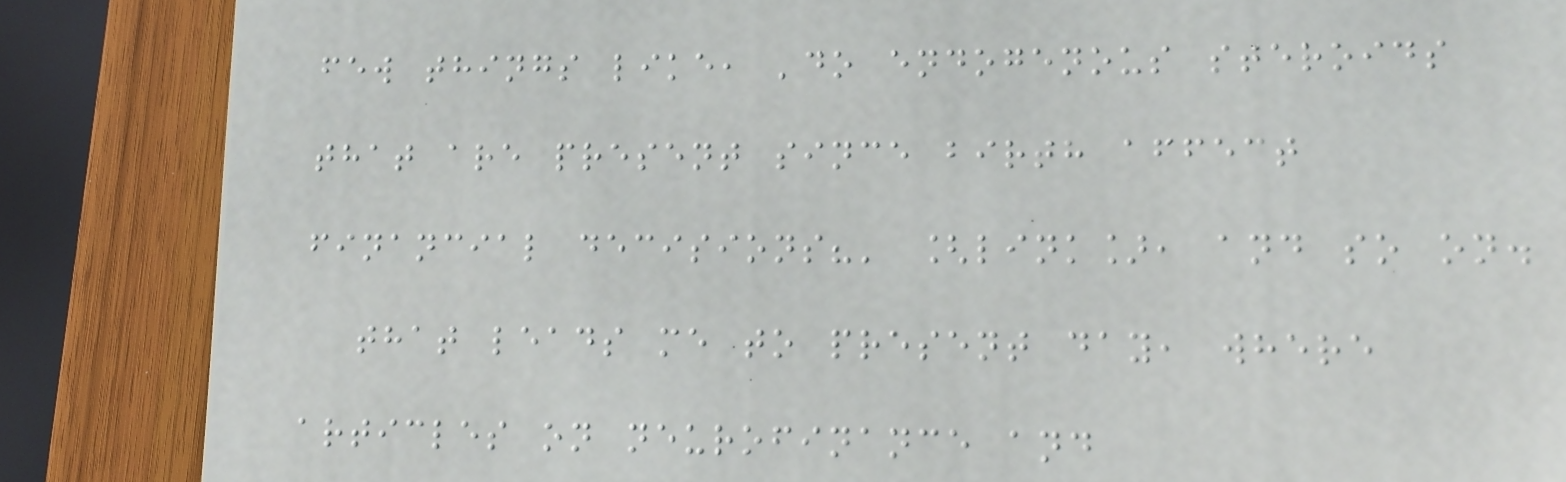few things like, 'do endogenous steroids
that are present since birth affect
financial decisions?' [link], and so on.
that leads me to present day, where
articles on neurofinance and
